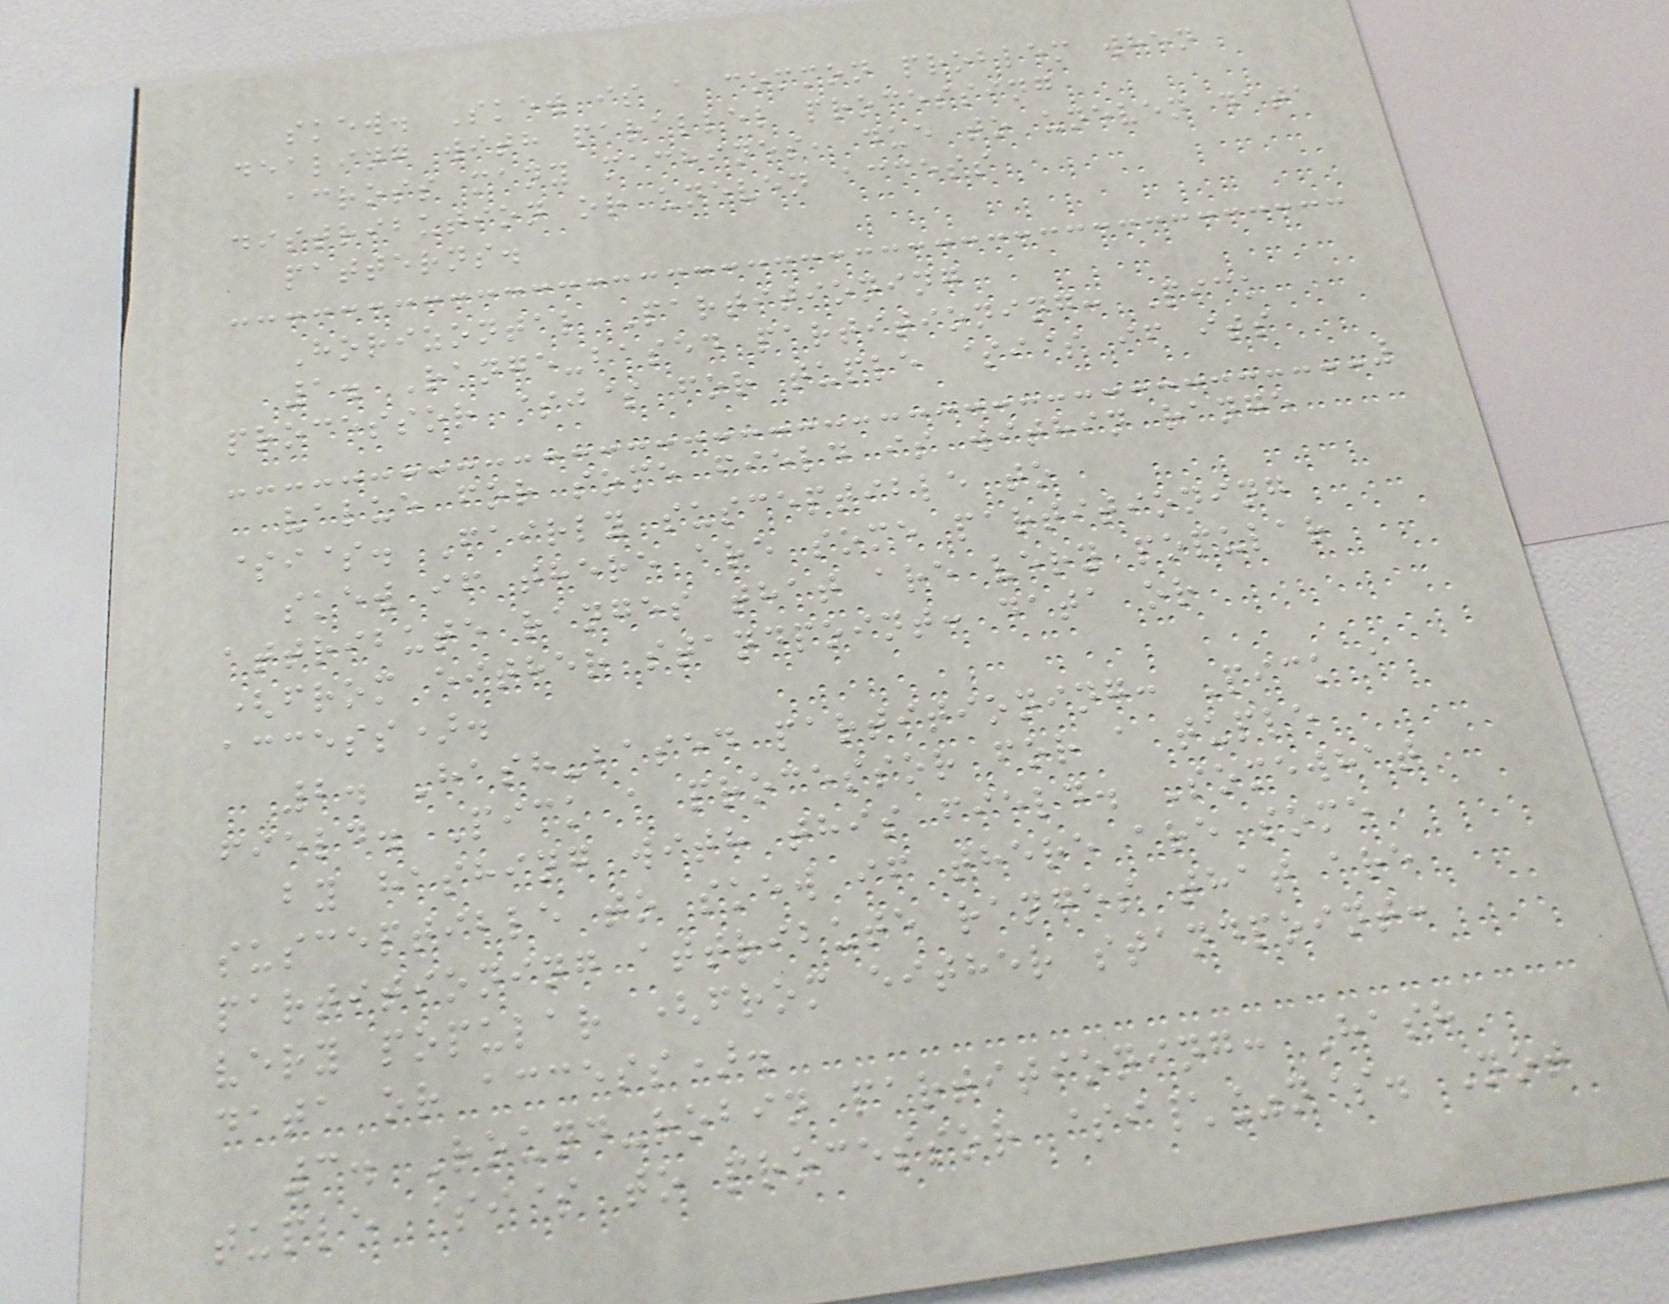skew. Skew is a common problem when
dealing with parallel processing
across many machines, due to uneven data
distribution or uneven access
patterns.
Horizontal Partitioning
1. Range-based partitioning: Pick
processor $j$ for tuple $i$ if its
value for some field is within range
$i$. Fairly susceptible to
skew if there are some partitioning
attribute ranges that are very popular
(from either standpoint: data or
access).
2. Hash-based partitioning: Pick a
field. Pick a processor for a tuple
by hashing with this field. Somewhat
susceptible to skew if there are some
partitioning attribute ranges that are
very popular (from either standpoint:
data or access).
3. Round-robin partitioning: Hash
tuple $i$ to processor $i\%n$. Not
